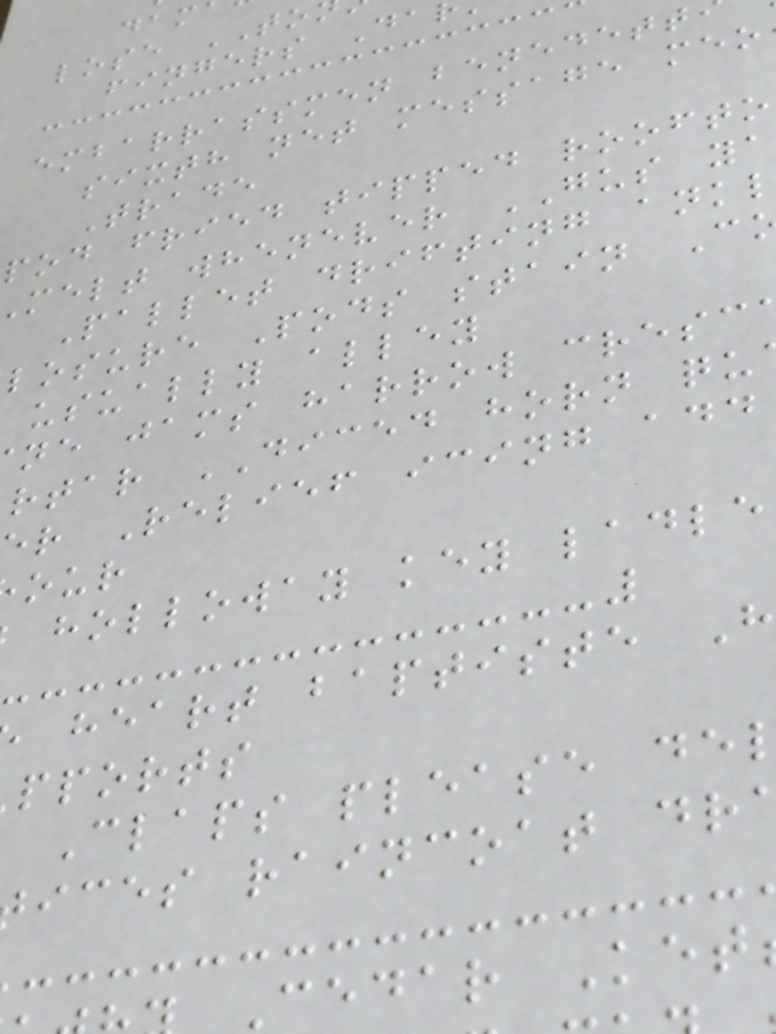lose TO
fingers Da
embarrassmen benedett
sixth net message meo
Trade
pod fried tipped roofto
melt whenever GUS ya
Pallet drifting ank
losure Pods stain C
usually alley
ne jams harrow cresc
rtar DICED horn qu
r Relief icing add
holloway key ladle
heart baptiste H
pports
Claps please de
ices raincoat dr
Cedar Ket
